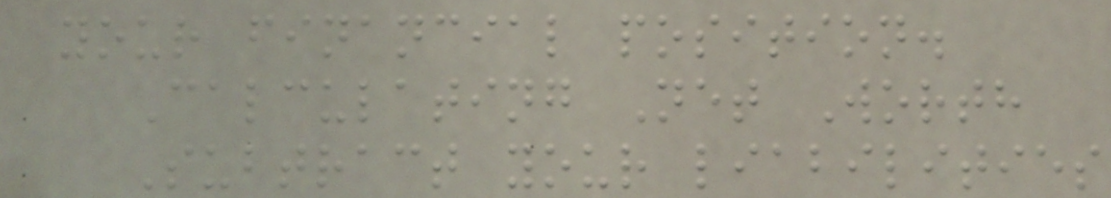your financial position.
Calculating Net Worth
Subtract your liabilities
